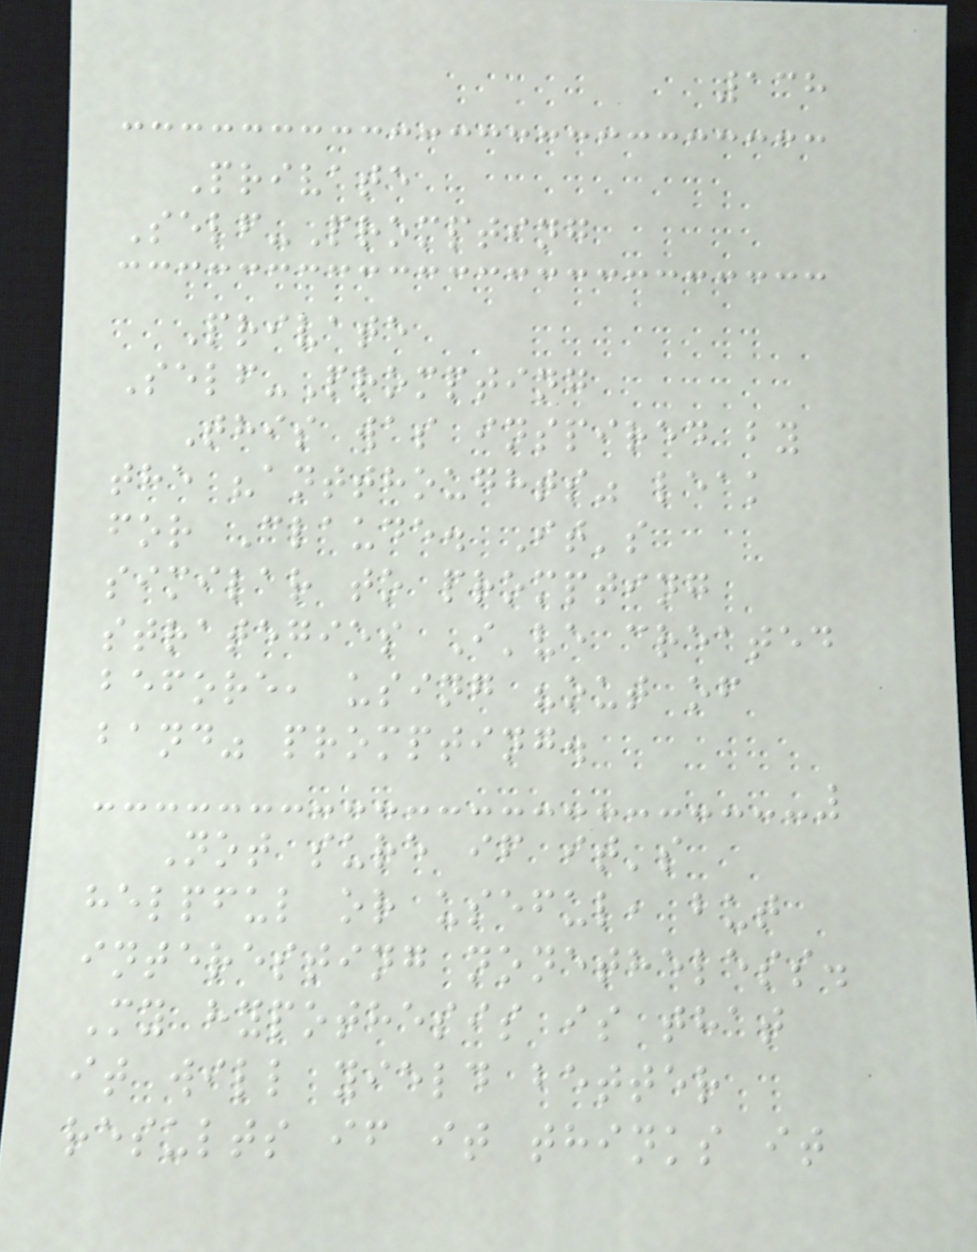138
Private
Self-Prompting
Private
Self-Prompting
This was inspired by
the "antthoughts" leak
for Claude. It's
similar to prompting
strategies I've created
before, using "out of
band" prompting.
Not sure if it's
helpful or useful, but
interesting nonetheless.
My hypothesis is that
it will yield better
results if it thinks it
